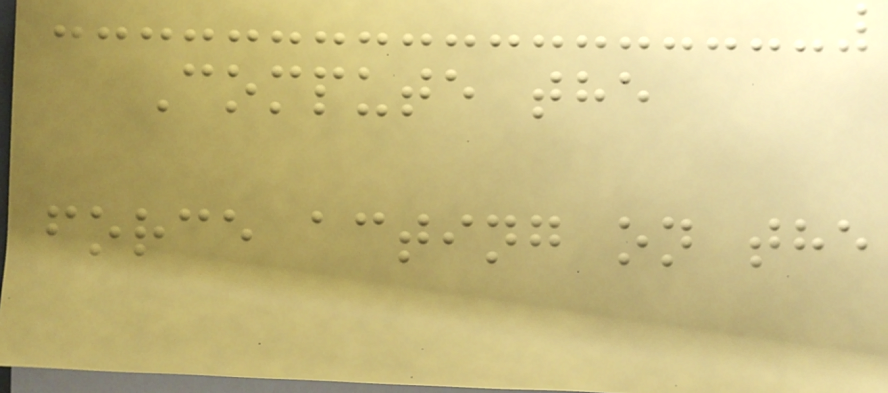Compute the
force acting on the
